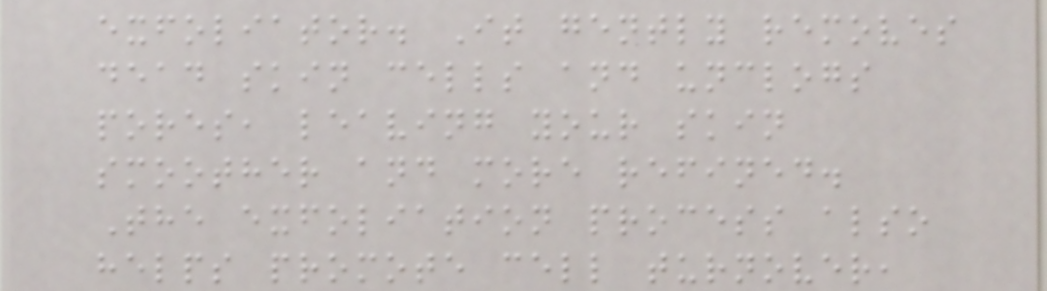exfoliator. It gently removes
dead skin cells and unclogs
pores, leaving your skin
smoother and more refined.
The exfoliation process also
helps promote cell turnover,
